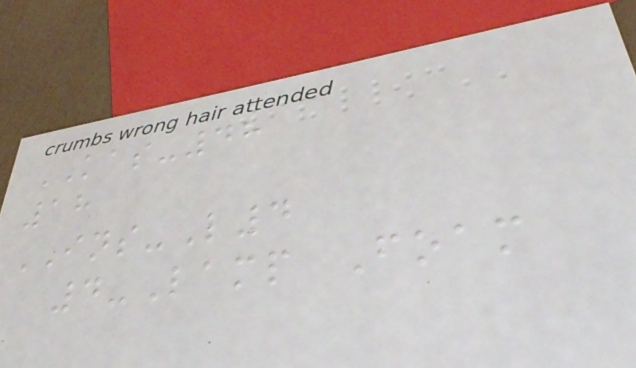KAS-48
18
INS-L4
4-Lamp Foam
